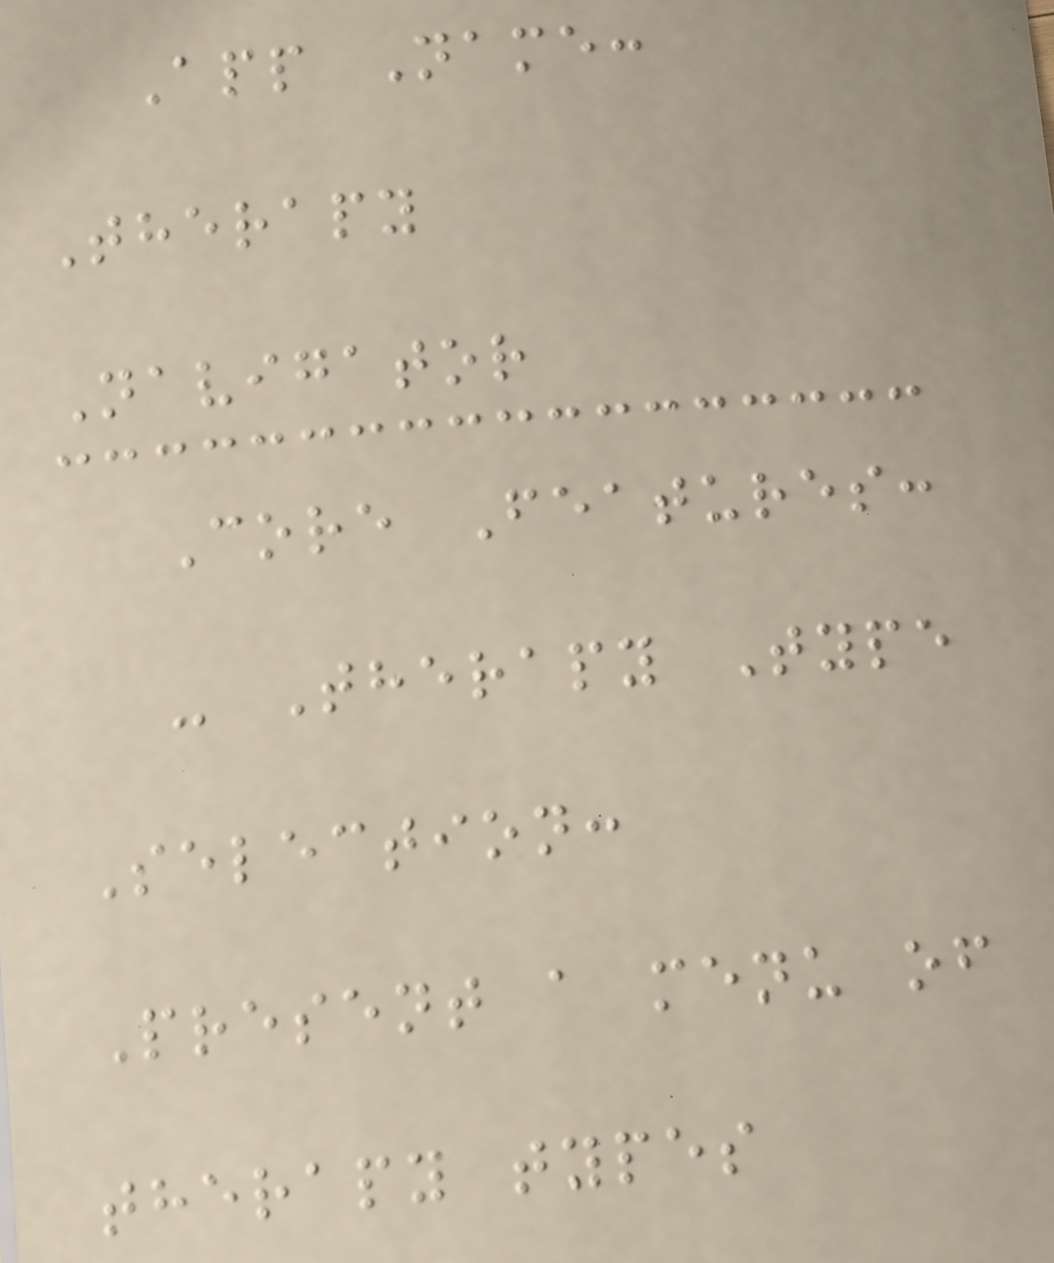App Name:
Therapy
Navigator
Core Features:
- Therapy Type
Selection:
Present a menu of
therapy types
